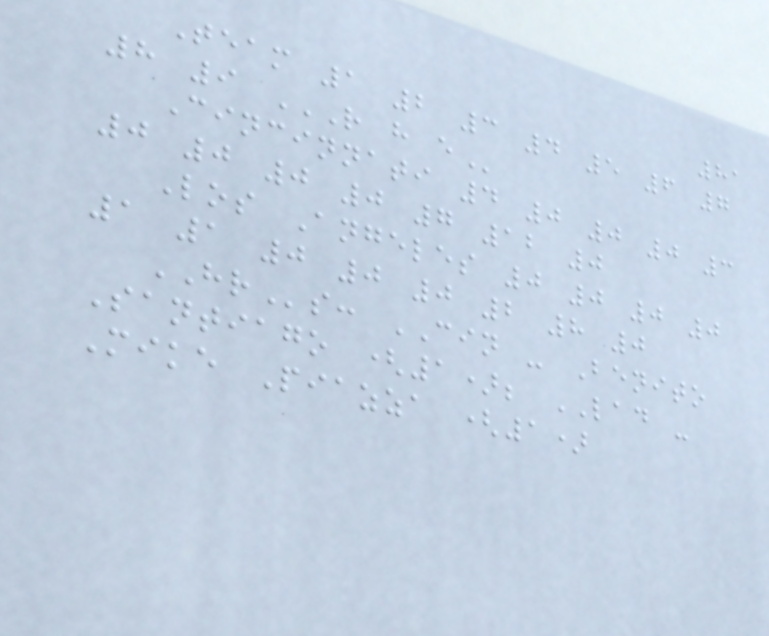81
Team 1 2 3 4 5 6 7
8 9 R H E
Cincinnati 4 0 0 0 3
0 0 0 0 7 12 0
Los Angeles 0 0 0 0
1 1 0 0 0 2 8 0
HRs: CIN - Benito
Santiago (1); LAD -
Mike Piazza (1)
